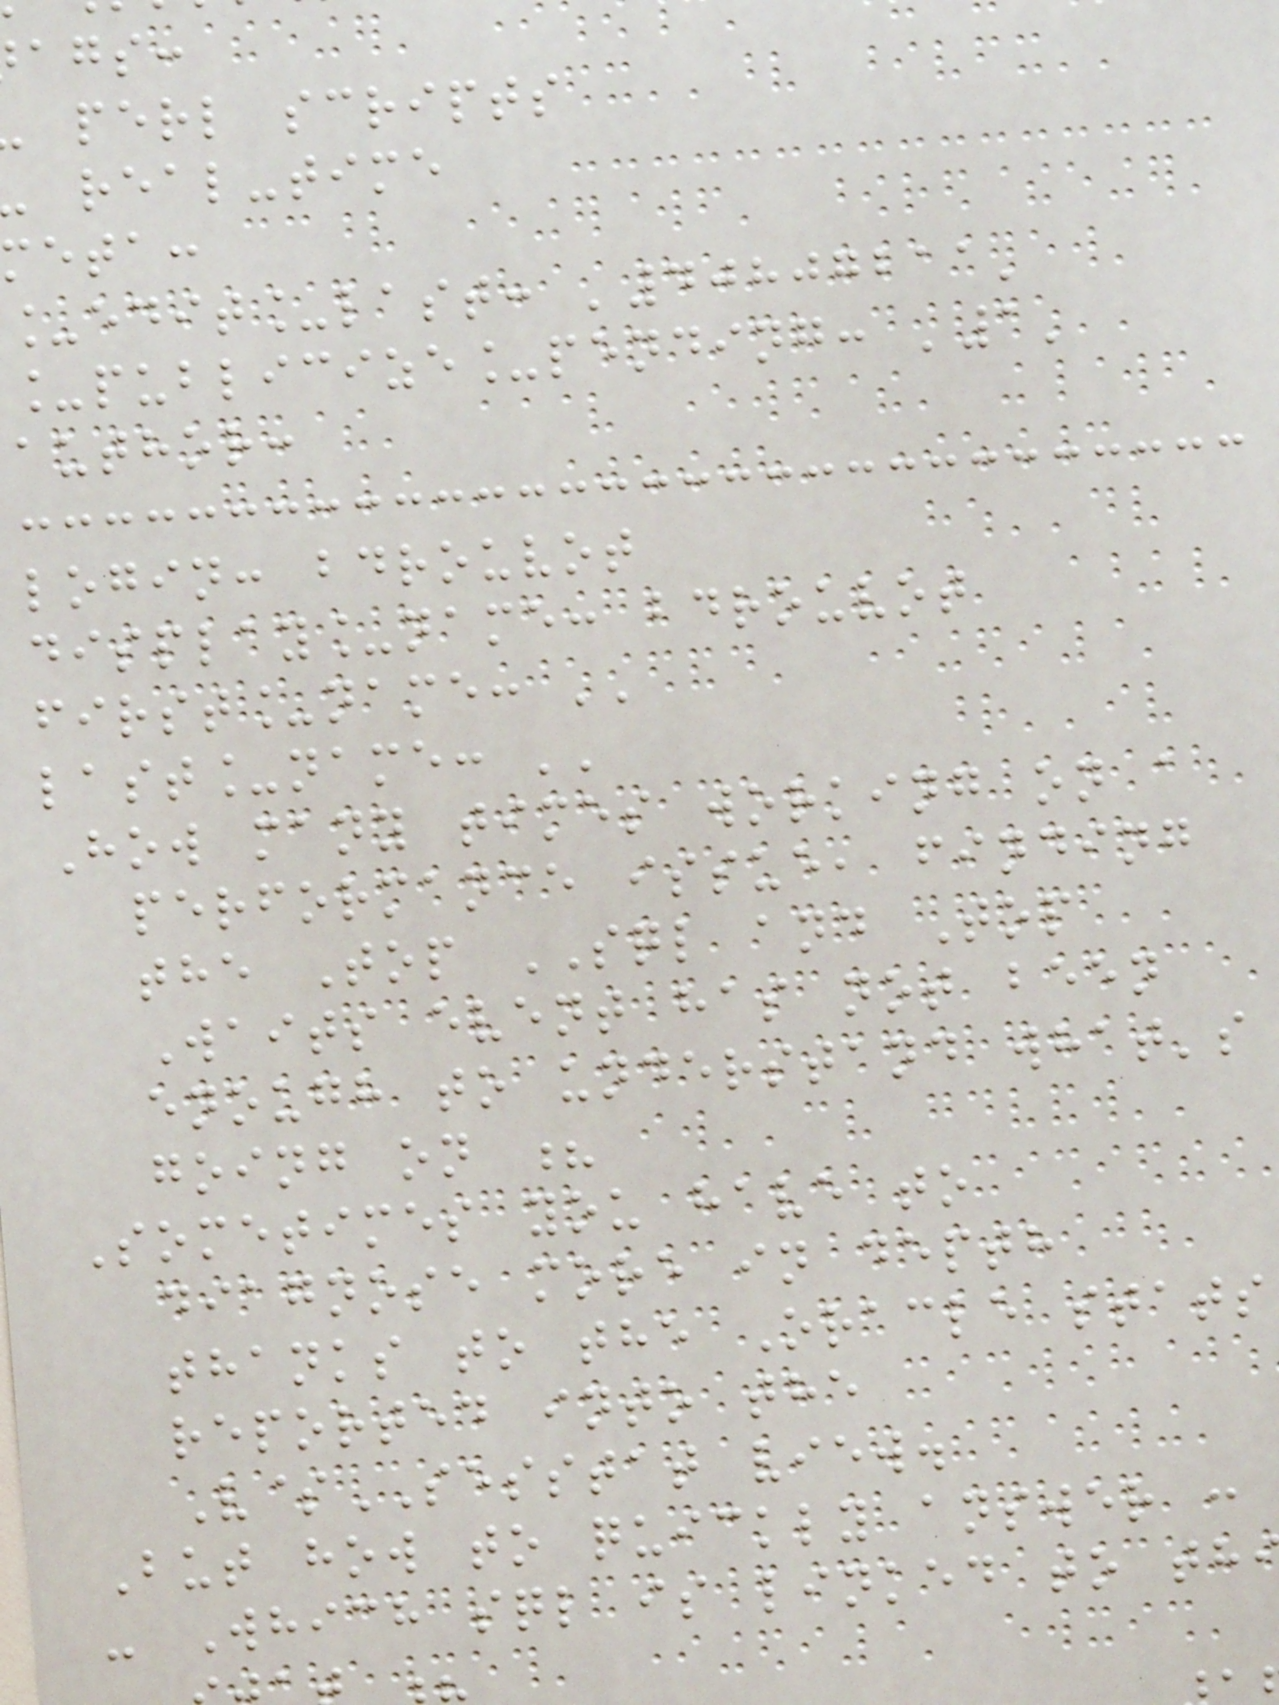ags:
perl scripts
real-time
meta:
_edit_last: '40807211'
_publicize_pending: '1'
author:
login: bdrouvot
display_name: bdrouvot
first_name: ''
last_name: ''
How many times working on a
performance issue, finding
the Top SQL and Top
Waits event has not been
enough to understand what's
going on ?
Sometimes you have to
diagnose more in depth
thanks to the Oracle stats
reported into the
V$SESSTAT view.
But how to quickly answer :
- Which sql is linked to th
